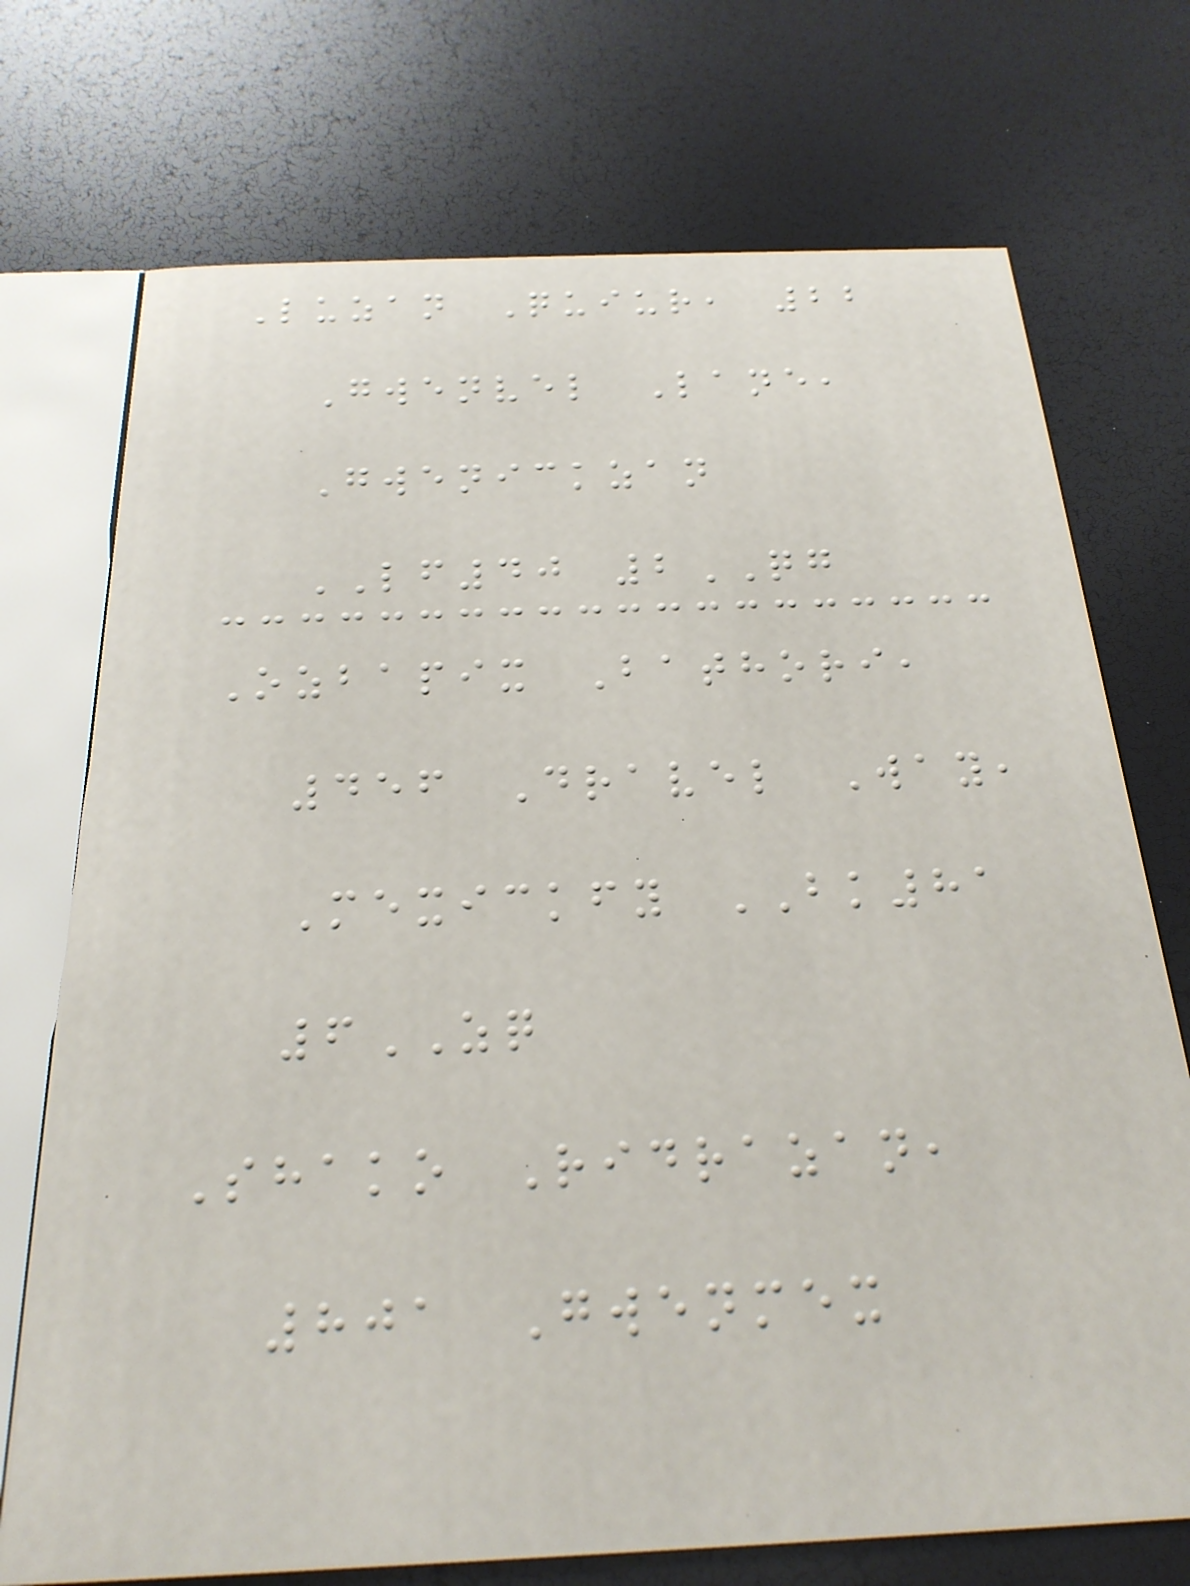Luzan Quiur, 22
Gwenvel Lane,
Gwenickzan
LF40 2QG
Ozbapix Bathori,
456 Dravel Way,
Mexickfy BK81
6ZQ
Shako Ridrazan,
801 Gwenmex
